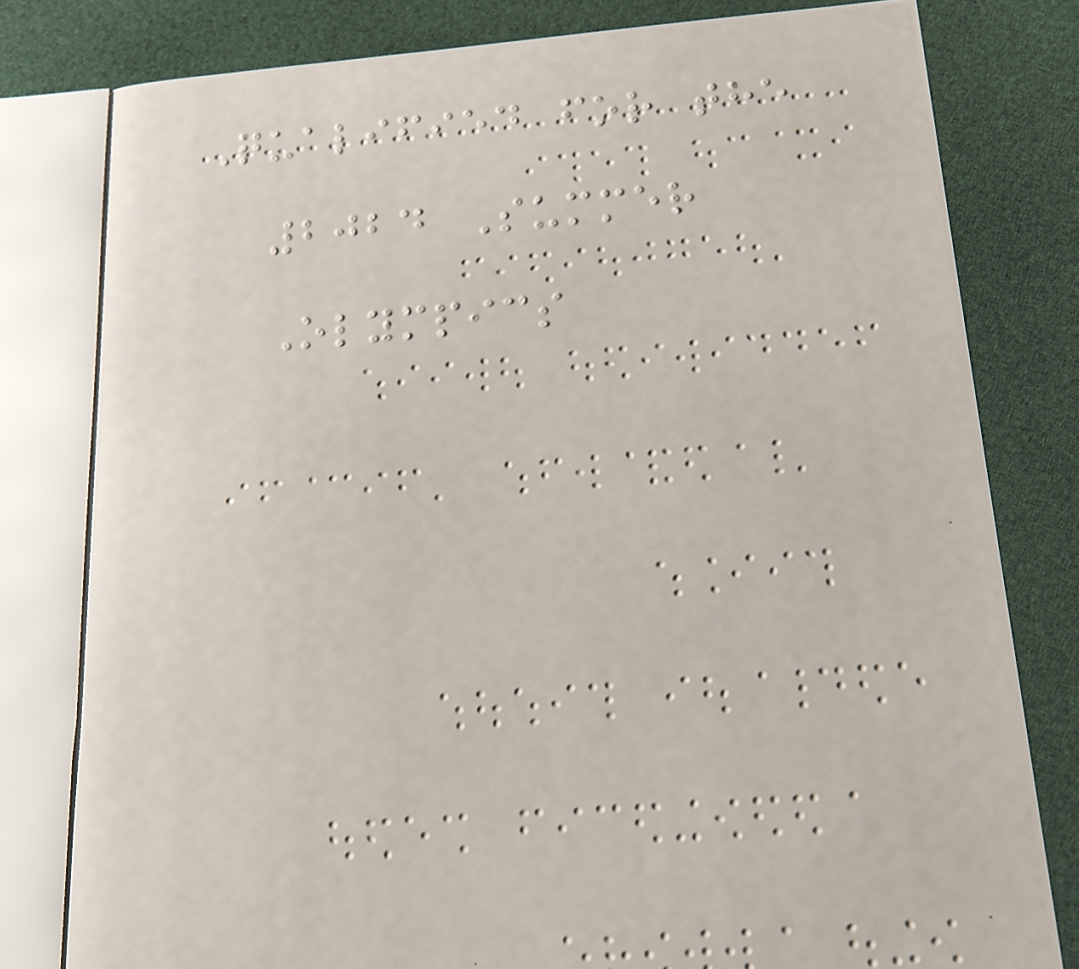Qualified for the
2024 Summer
Olympics
